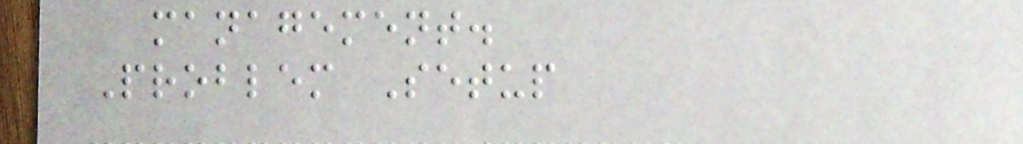management.
Problem Setup
